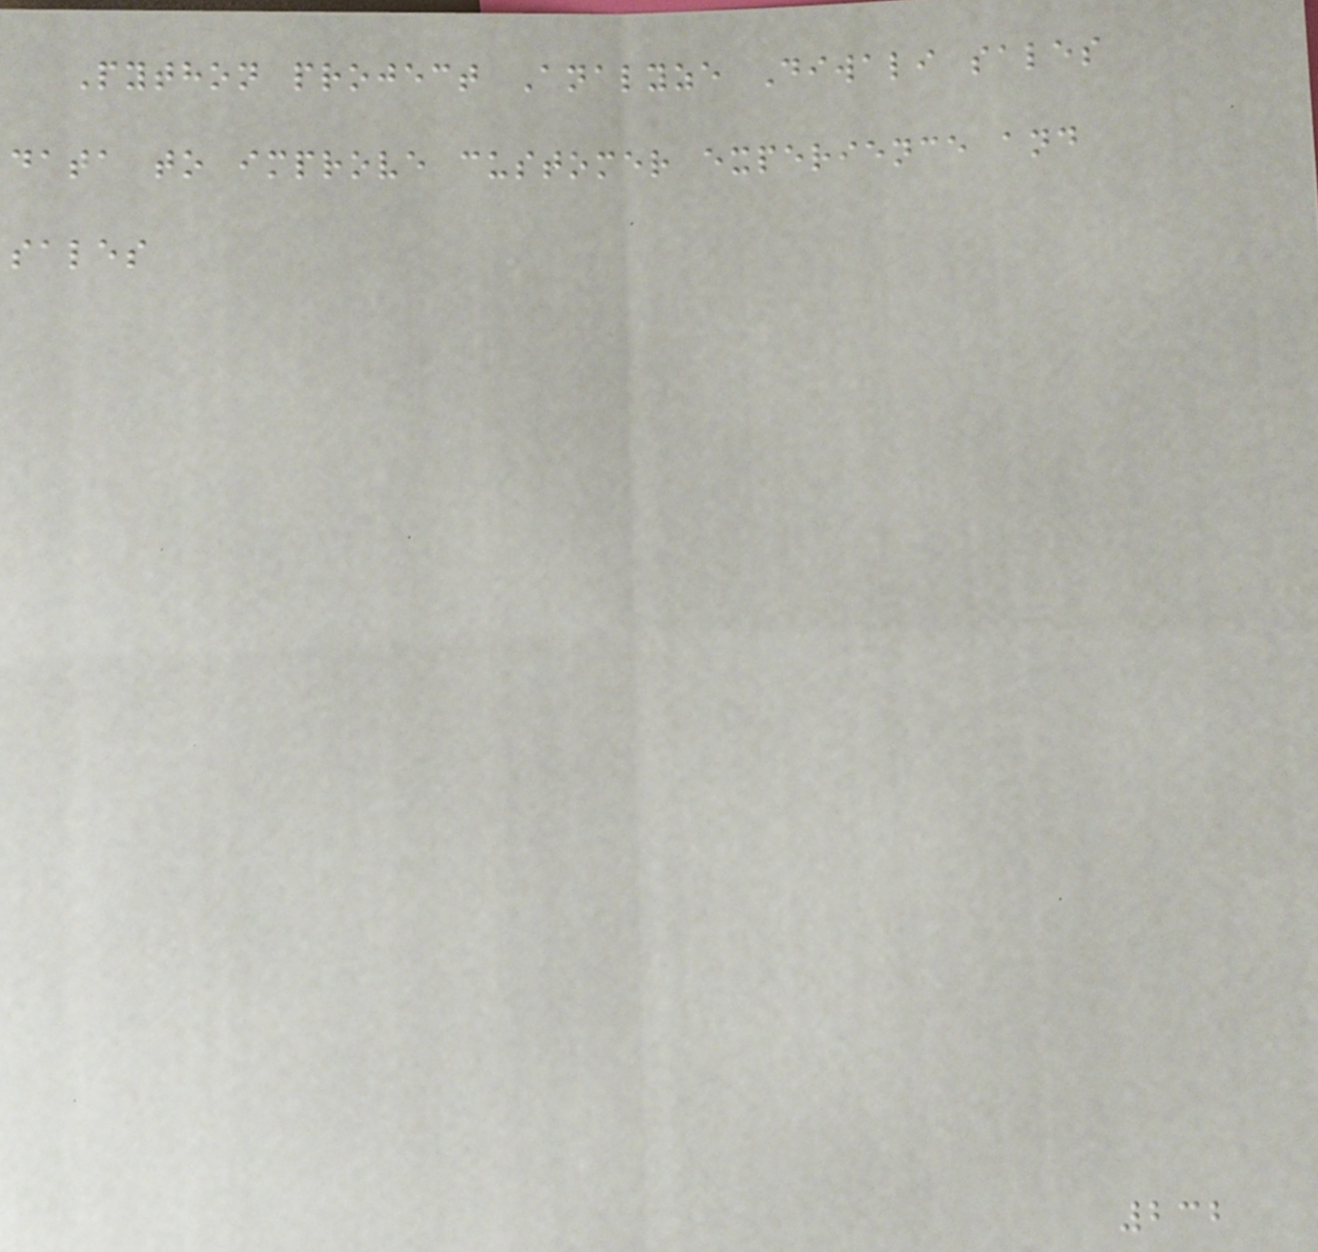Python project Analyze Diwali sales
data to improve customer experience and
sales
232
